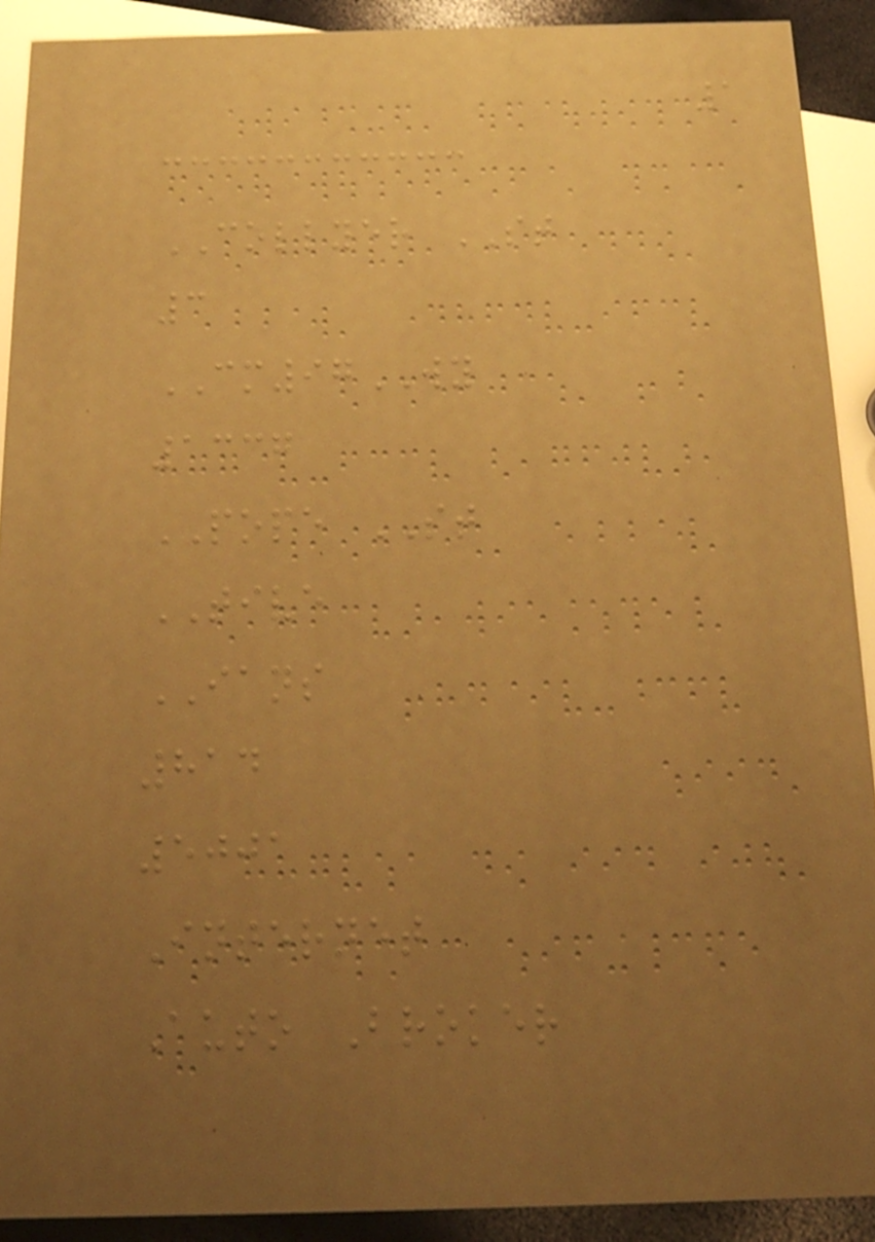1
COLLYER ST
3
CM97WY
1337
POPE ST
TIVE
IANS
814
5001
Internet
Auto Broker
